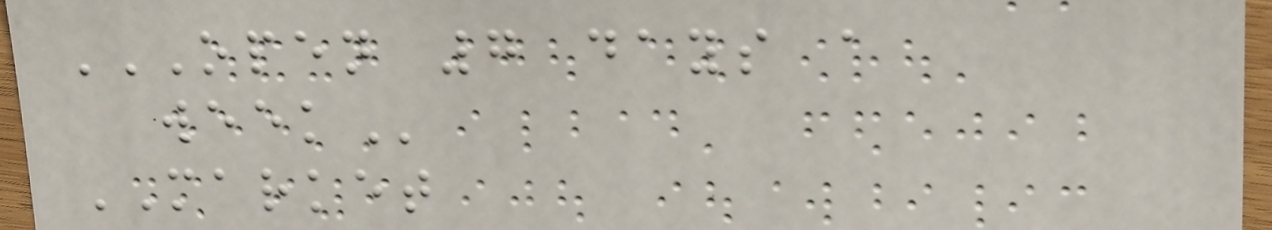OPEN 7 DAYS A
WEEK
MARKET
